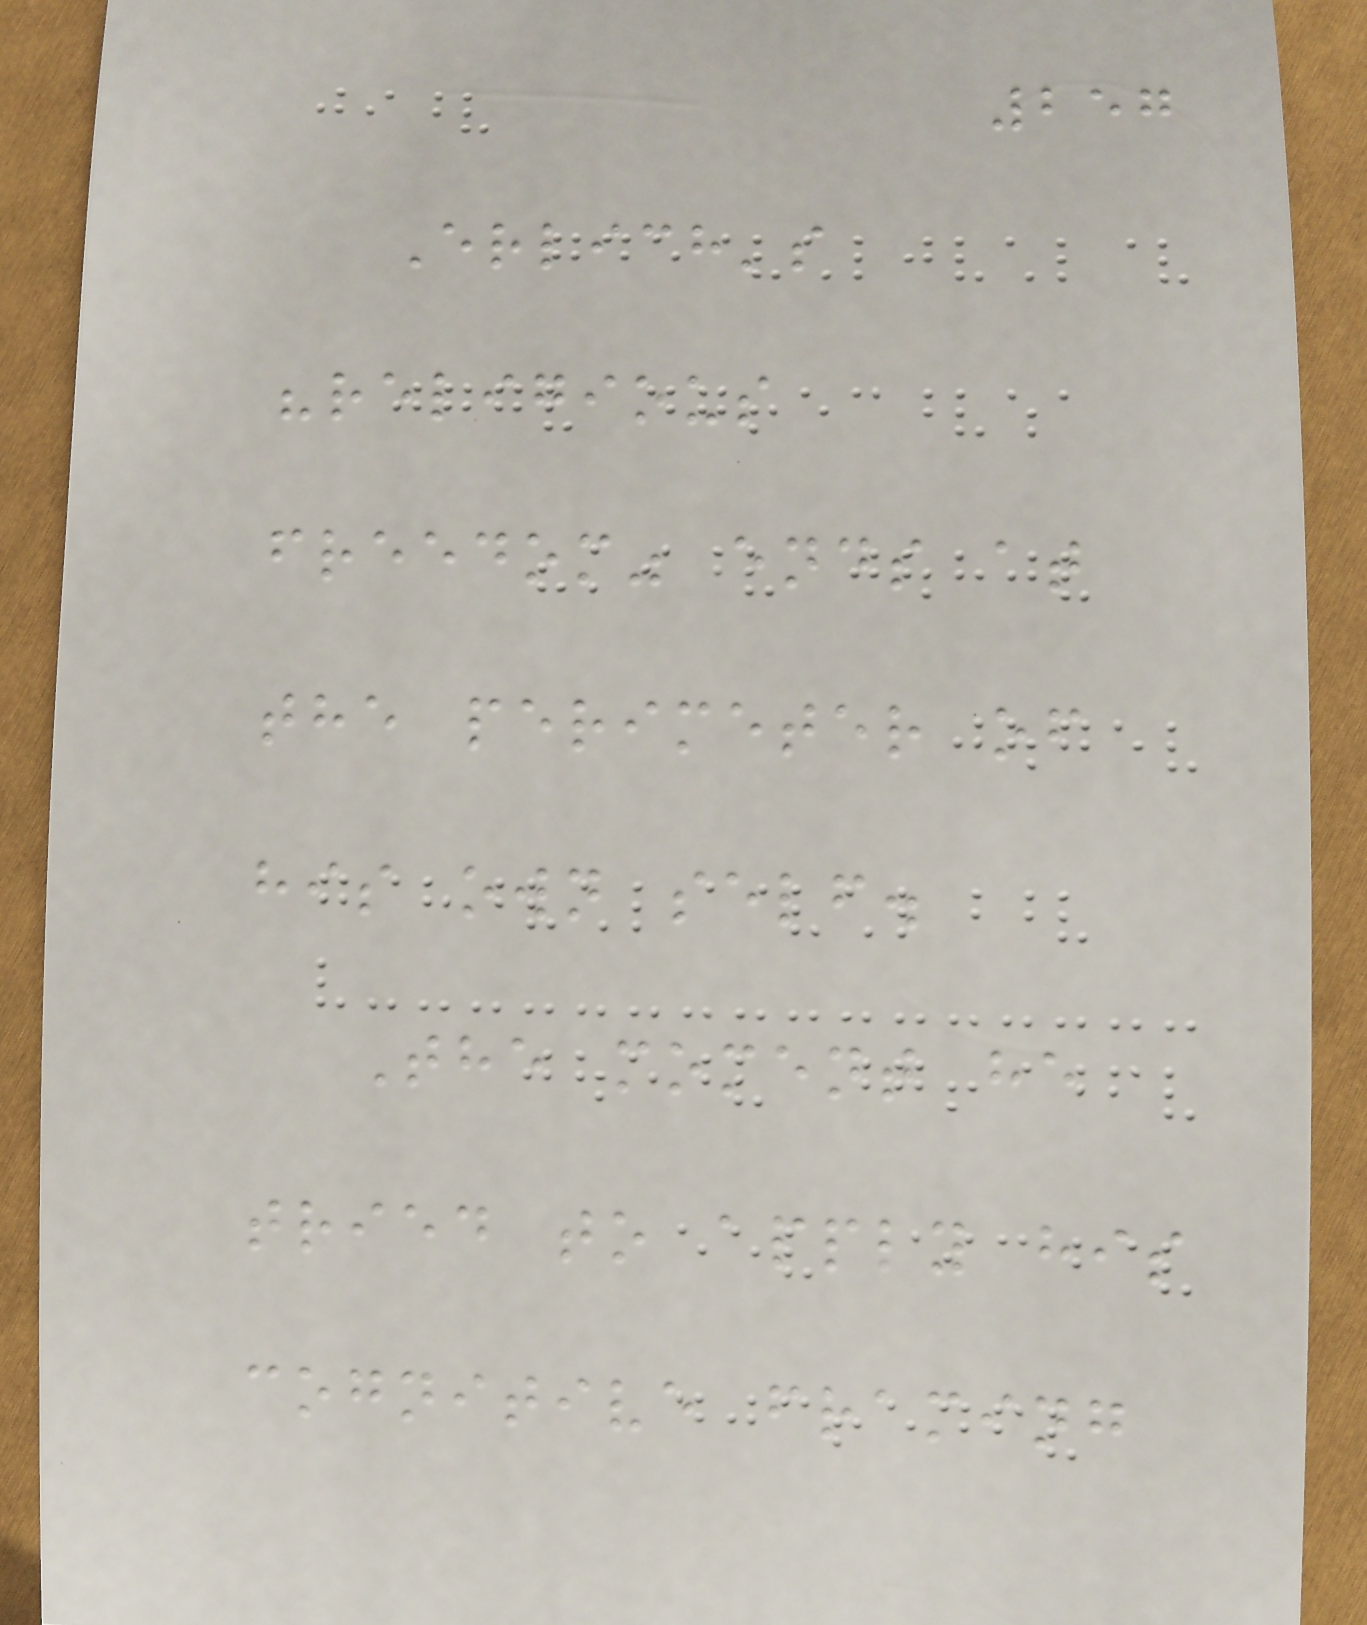257
Erlich's
"religious
freedom" ends at
the perimeter of
his own self.
The moment he
tried to apply his
cognitive framing
